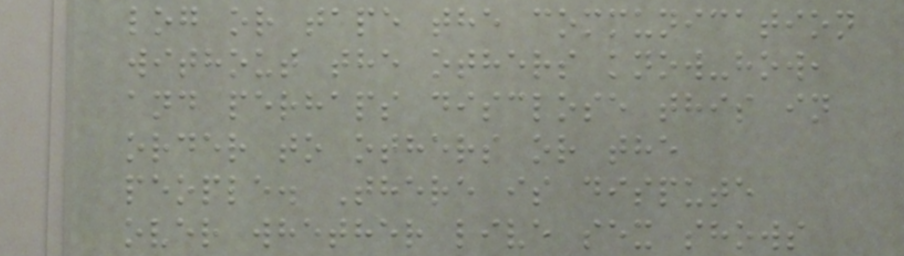log or tape the communication
without the others know-how,
and perhaps disclose this in
order to others or the
people. There is dispute
over whether live sex shows
